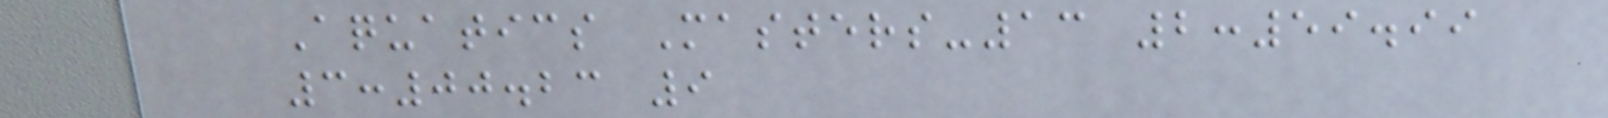Aquatics Masters-13 2:59.99
3:00.23 9
